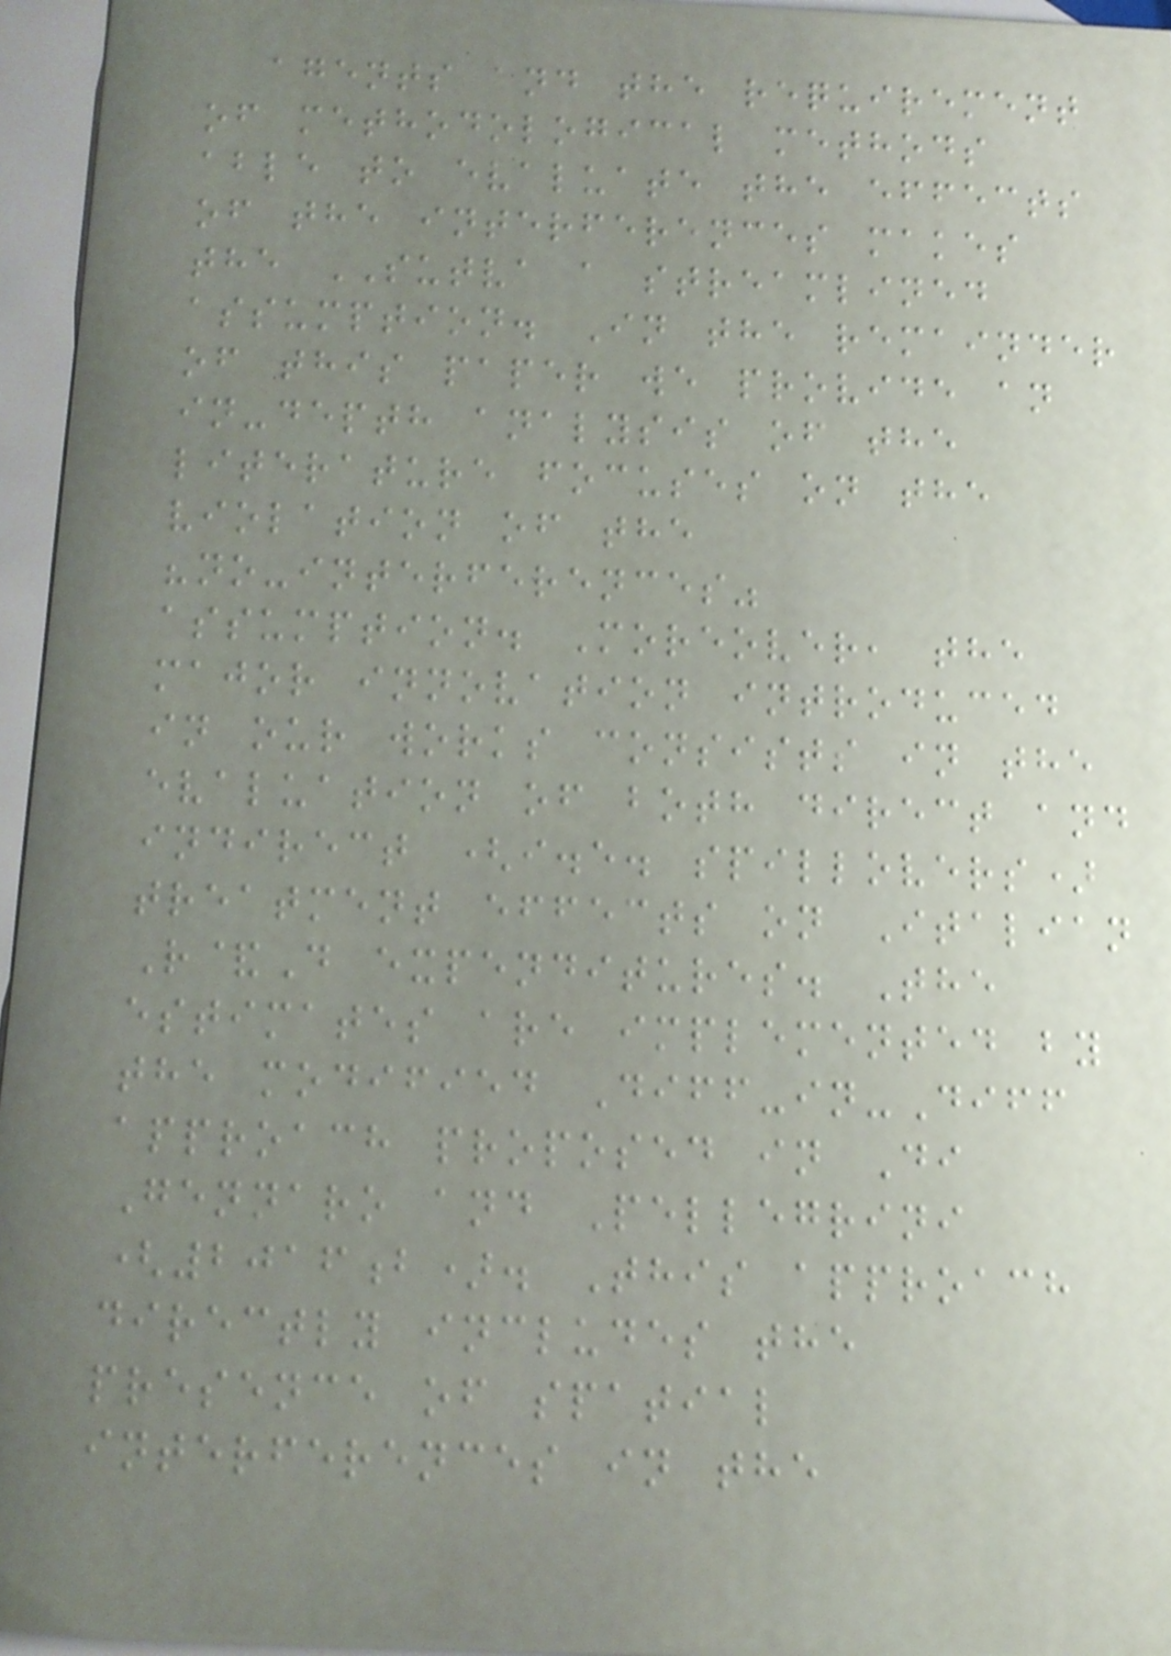agents and the requirement
of methodological methods
able to evaluate the effects
of the interferences makes
the SUTVA a streamlined
assumption. In the remainder
of this paper we provide an
in-depth analysis of the
literature focuses on the
violation of the
"no-interferences"
assumption. Moreover, the
major innovation introduced
in our works consists in the
evaluation of both direct and
indirect (i.e. spillovers)
treatment effects on Italian
R&D expenditures. The
estimates are implemented by
the modified Diff-in-Diff
approach proposed in Di
Gennaro and Pellegrini
(2016b). This approach
directly includes the
presence of spatial
interferences in the
